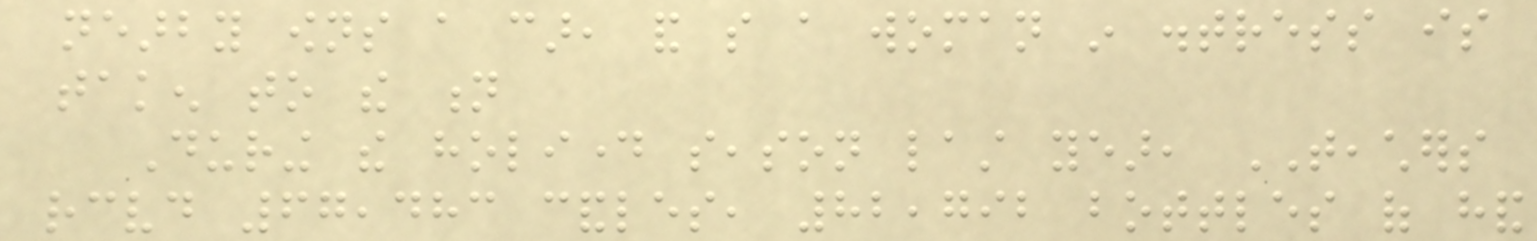nearby owns a car, and so a woman in distress is
taken to the n
During the holiday season last year, TEACHERS
received 67,483 candles, 82,792 bottles of hand
